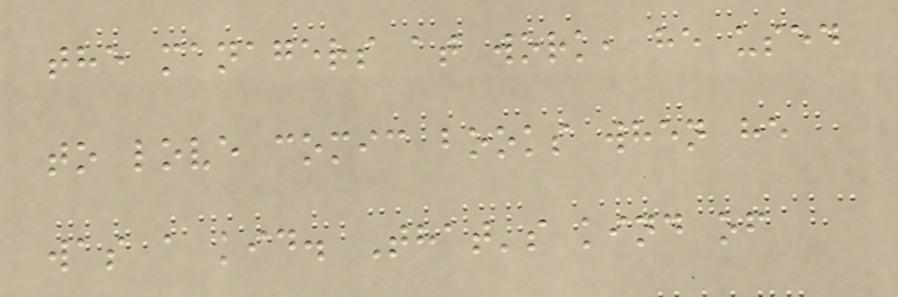the managers at work, he used
to love comic books when he
was a kid. That's kind of
